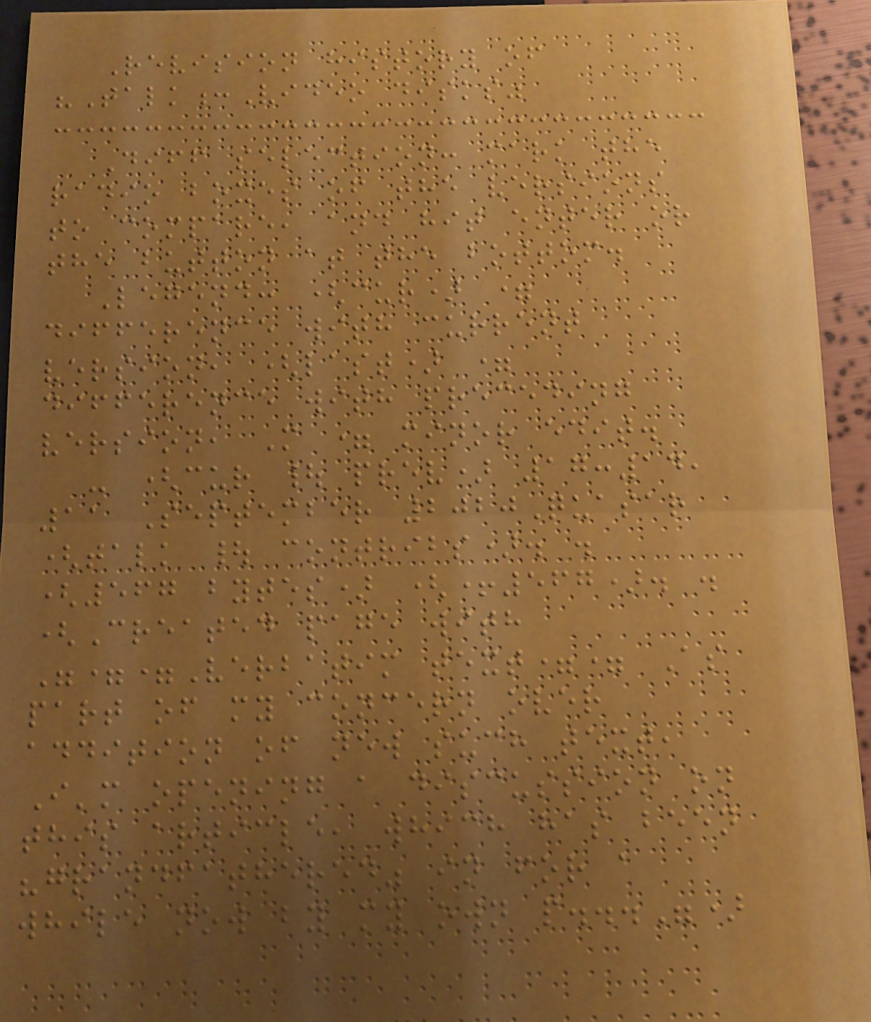Revision history of
"Talk:Video disks"
Diff selection: mark the
radio boxes of the versions
to compare, and hit enter or
the button at the bottom.
Legend: (cur) =
difference with current
version, (last) =
difference with preceding
version, M = minor edit.
- (cur | prev) 17:14,
11 September 2020Quasar
(talk | contribs). .
(567 bytes) (+567). .
(Created page with
"==Verbatim text== As
part of my concern over
addition of new such text,
I'm opening a discussion on
this article, which has been
"grandfathered" in for a
while now by my own p...")
